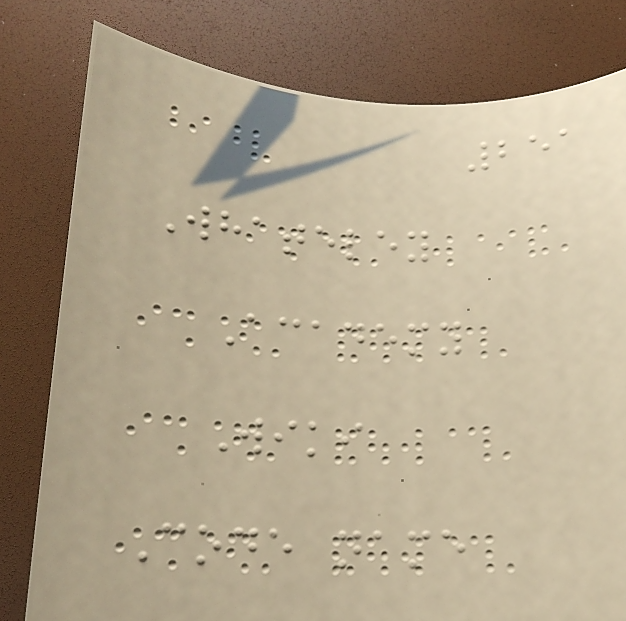251
Whateley
Academy
Wiki
Code name
